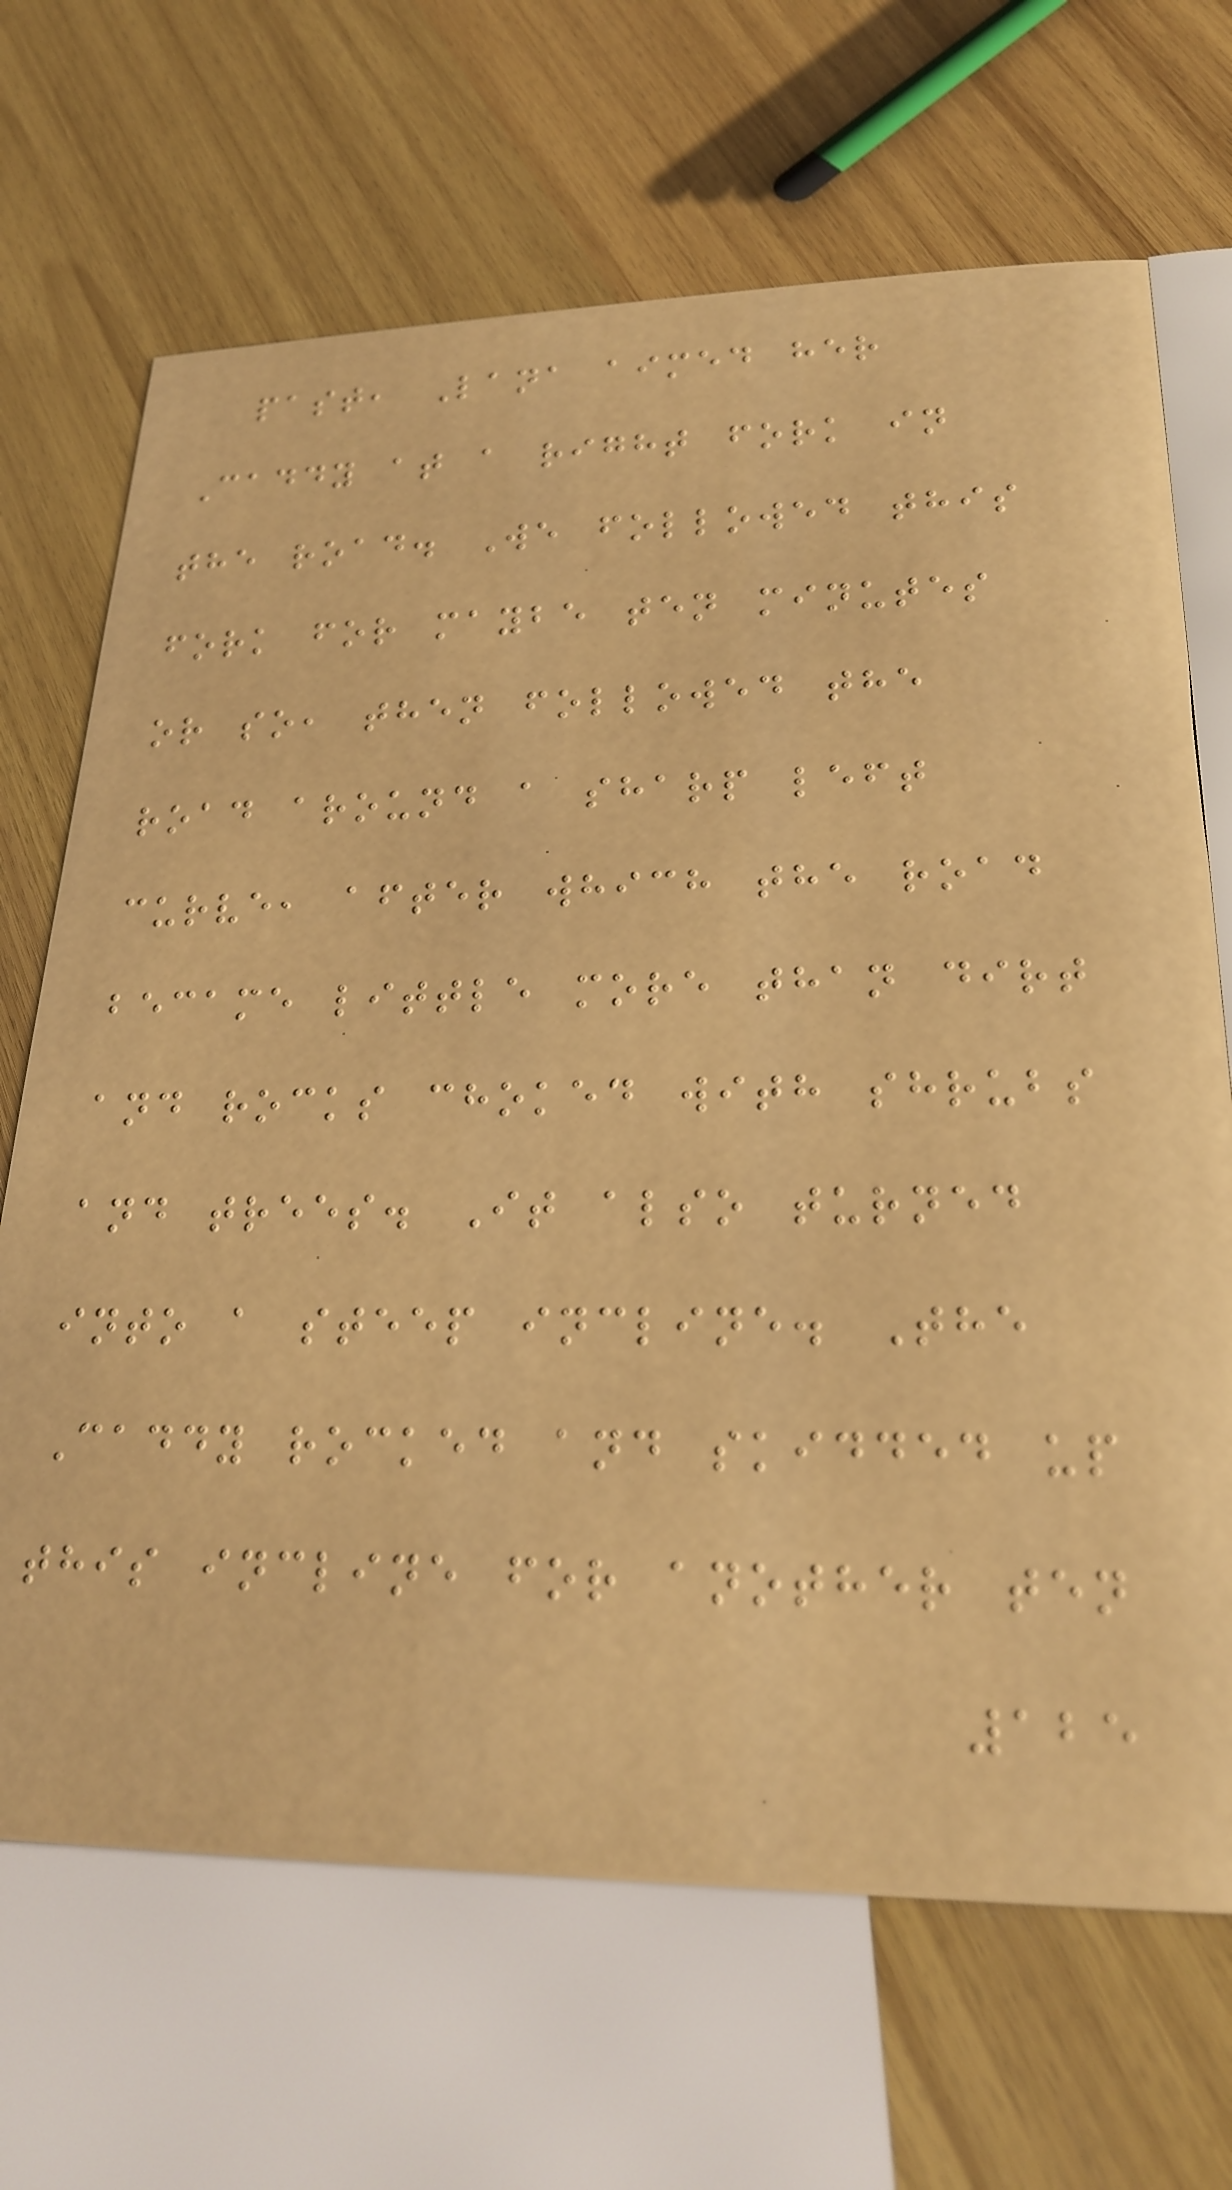past, Lana aimed her
Caddy at a right fork in
the road. We followed this
fork for maybe ten minutes
or so, then followed the
road around a sharp left
curve, after which the road
became little more than dirt
and rocks choked with shrubs
and trees. It also turned
into a steep incline. The
Caddy rocked and skidded up
this incline for another ten
125
